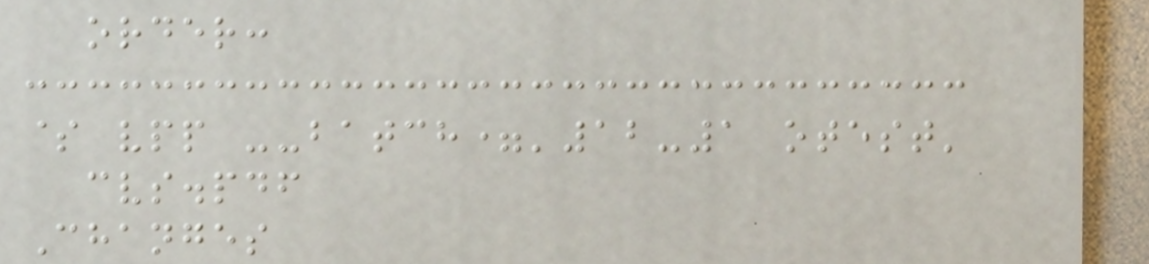order:
$ vpp --batch='12-1 otest'
cvs.pdf
Changes
